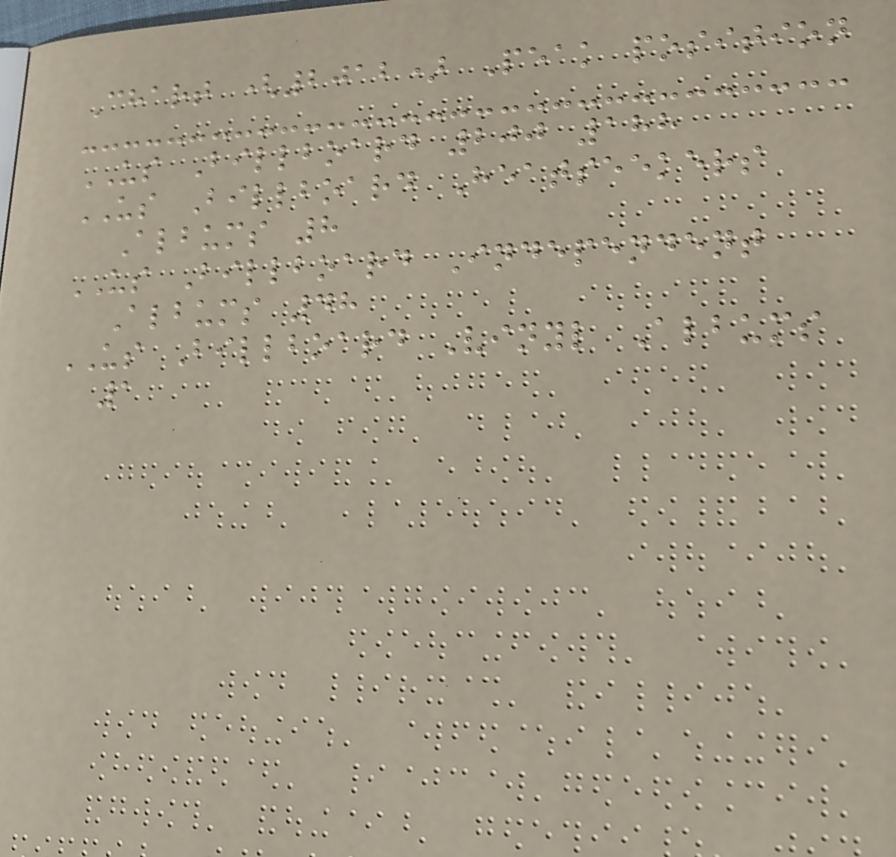Chart (2012) Peak position
US Billboard 200 188
US Billboard Heatseekers
Albums 8
US Billboard Independent
Albums 48
US Billboard Vinyl Albums
1
